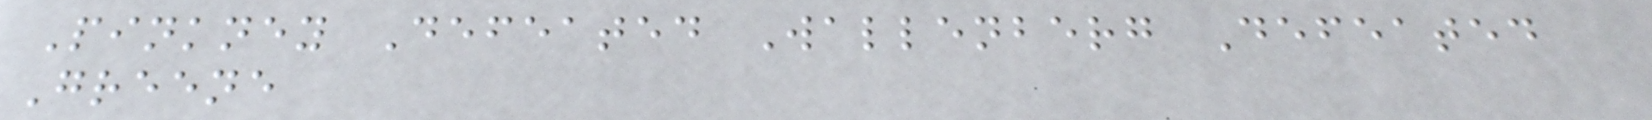Pinkney Defeated Wallenberg Defeated
Greene
